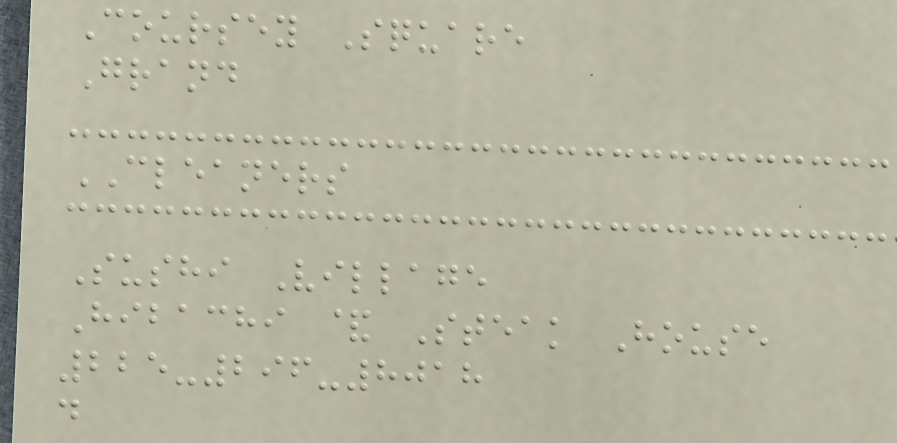Coursey Square
Grand
CLEANERS
Sushi Village
Hibachi & Steak House
225-296-8018
d
